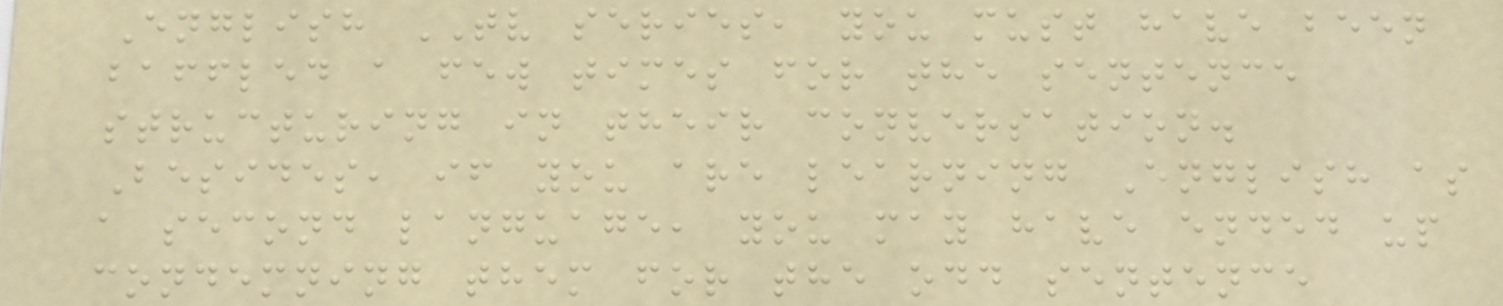English TV series, you must have been
baffled a few times for the sentence
structuring in their conversation.
Besides, if you are learning English as
a second language, you may have ended up
condemning them for the odd sentence
